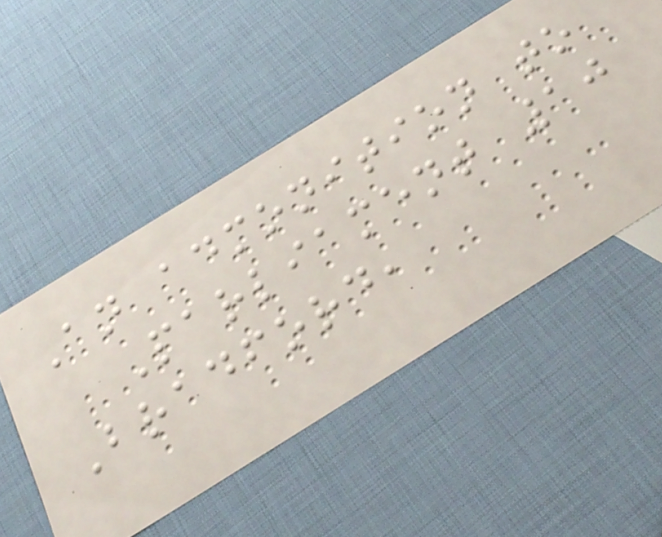An admonition to
Parliament 10
Bradford,
